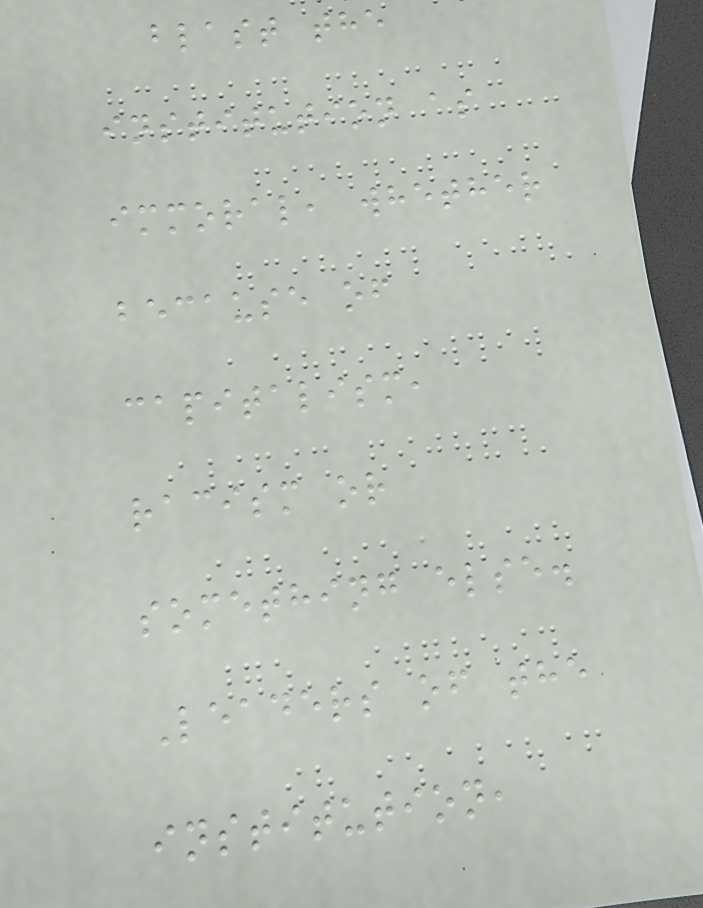blast the
institution as
immoral, whether
because of
capitalism,
racism or
something else.
Leaders of the
institution,
